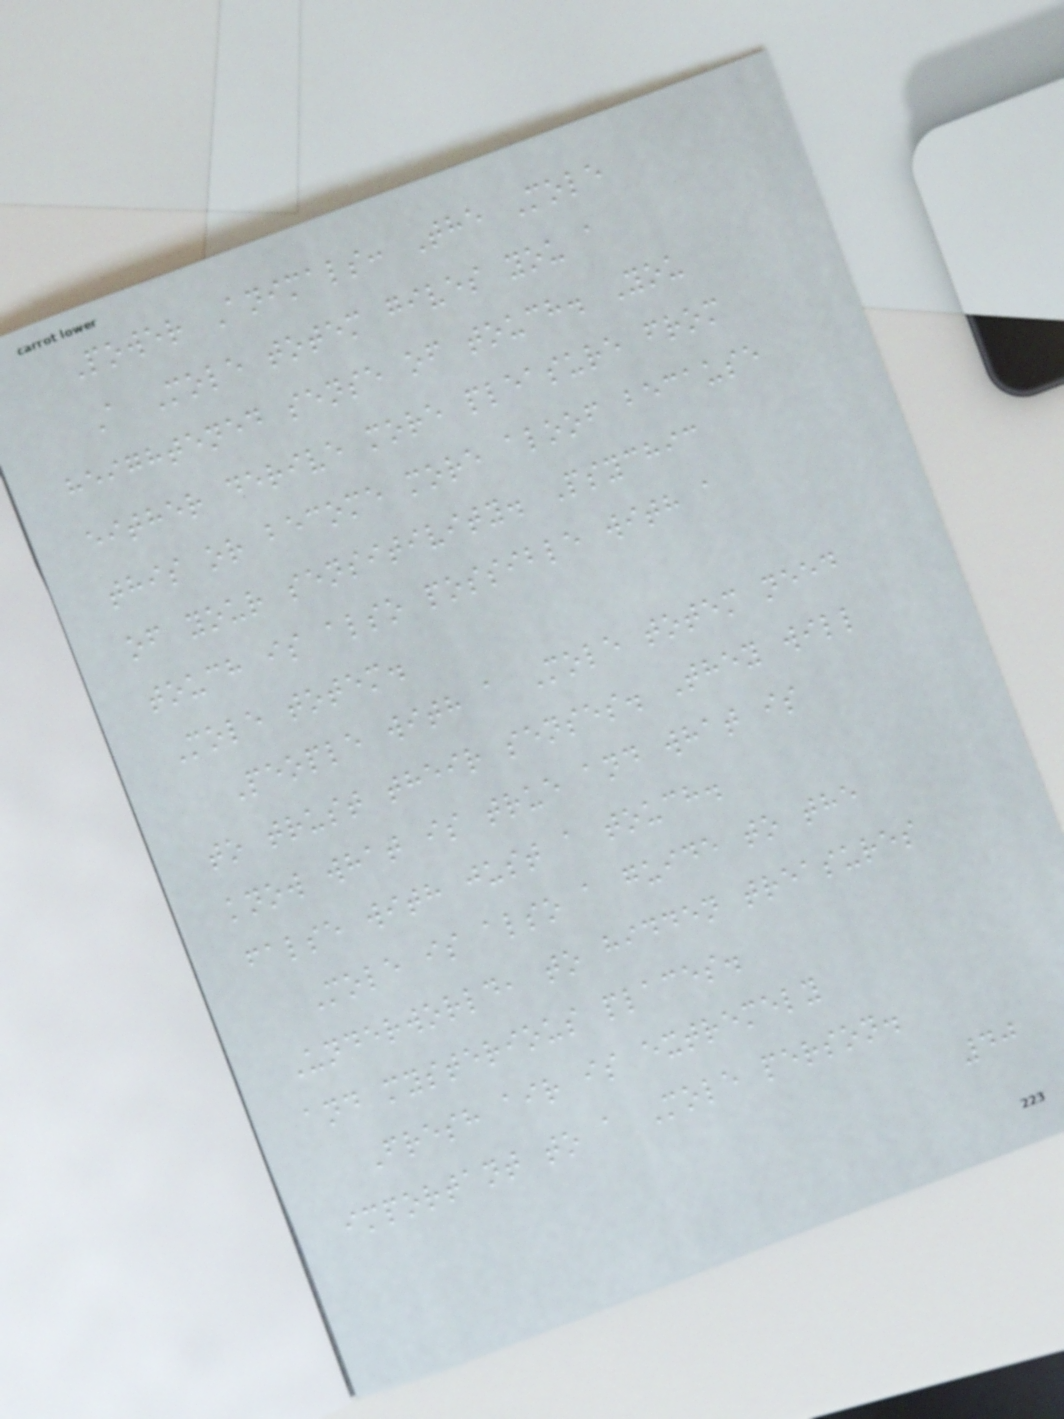Power Animals: The Mole
A Mole totem gives you a
heightened sense of touch. You
either derive more pleasure from
this or become more aloof because
of your sensitivity. Psychic
touch is also possible with a
Mole totem.
People with a Mole totem need
to trust their senses. They will
know what is true and what is
false with just a touch.
Mole is also a guide to the
Underworld, to hidden treasures
and mysterious places.
Fresh air is extremely
important to a Mole person.
40
